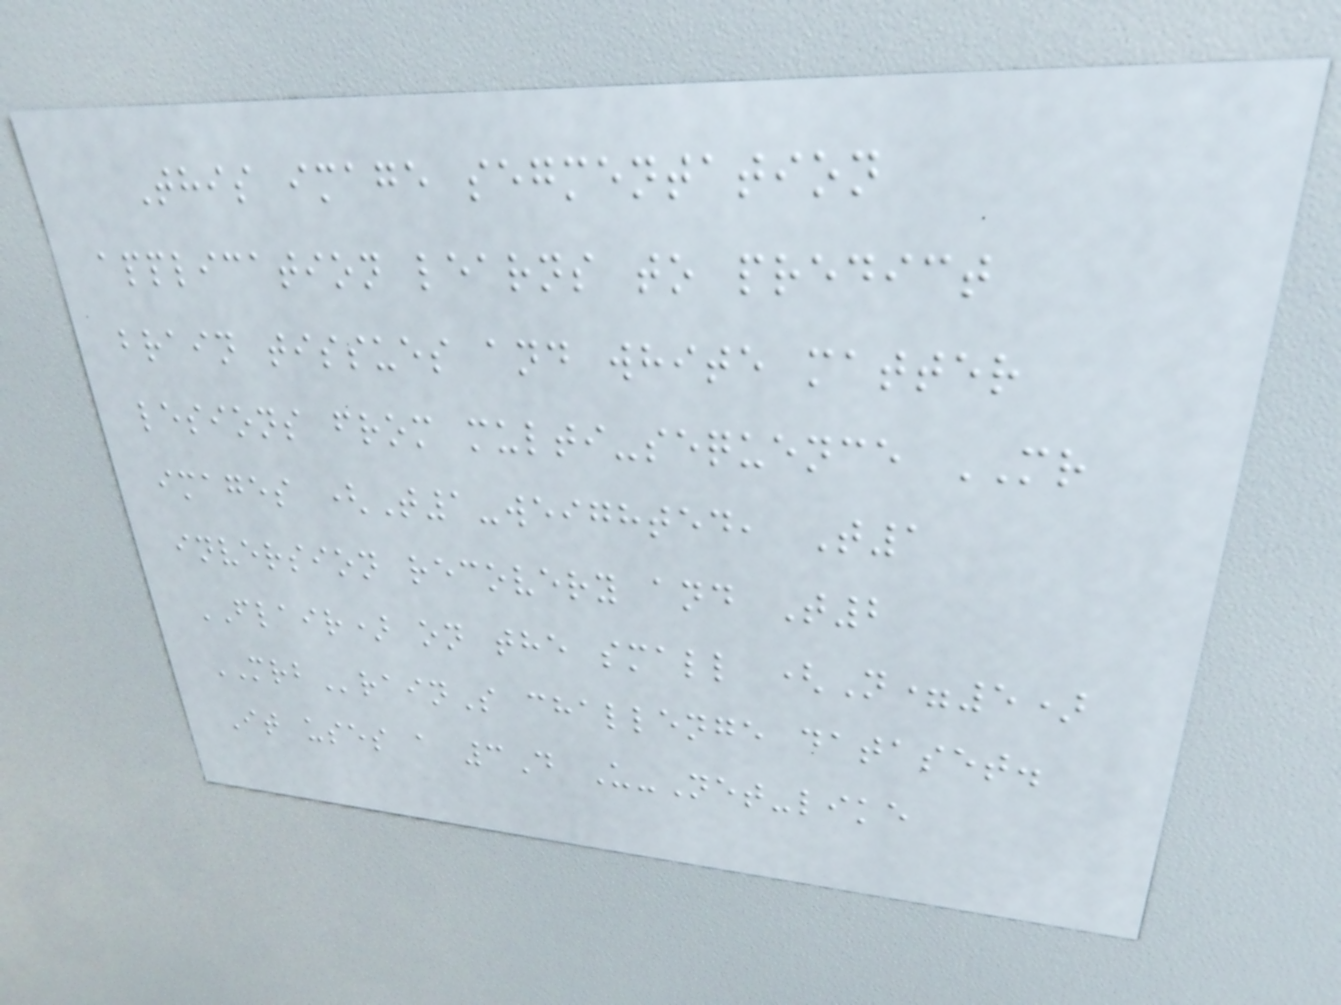This image segmentation
application learns to predict
brain tissues and white matter
lesions from multi-sequence MR
images (T1-weighted, T1
inversion recovery and T2
FLAIR) on the small (N=5)
MRBrainS challenge dataset.
It uses a 3D U-Net-like
